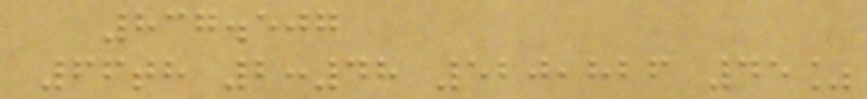837.507
66th 2:48 520,826 45%
